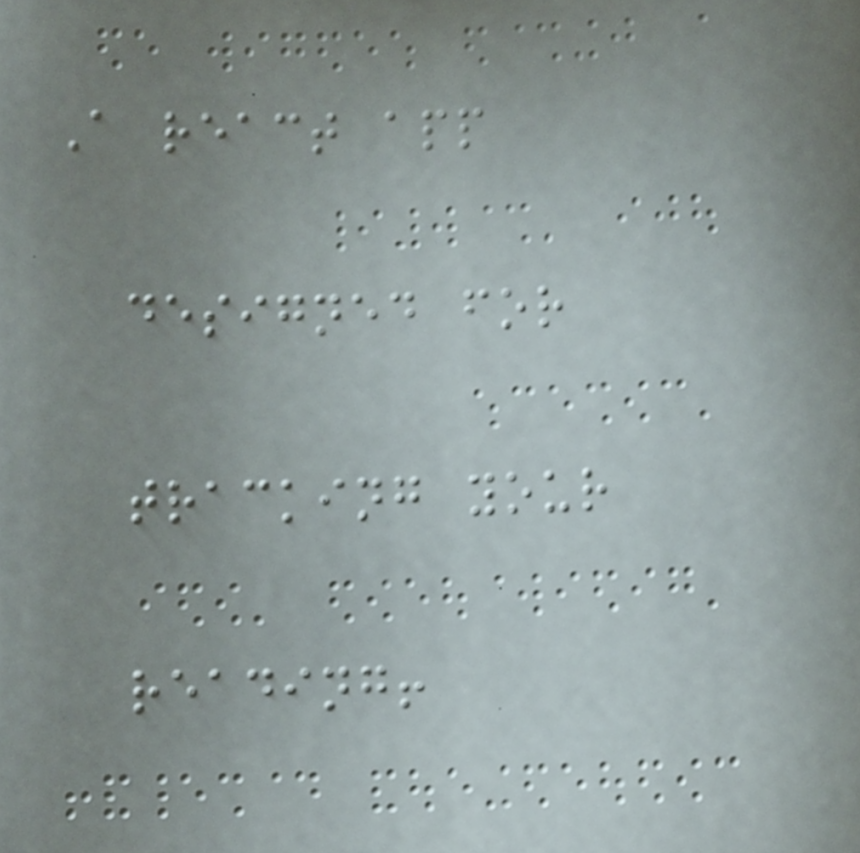A react app
designed for
tracking your
reading!
